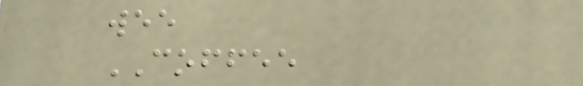wee
COFFEE
